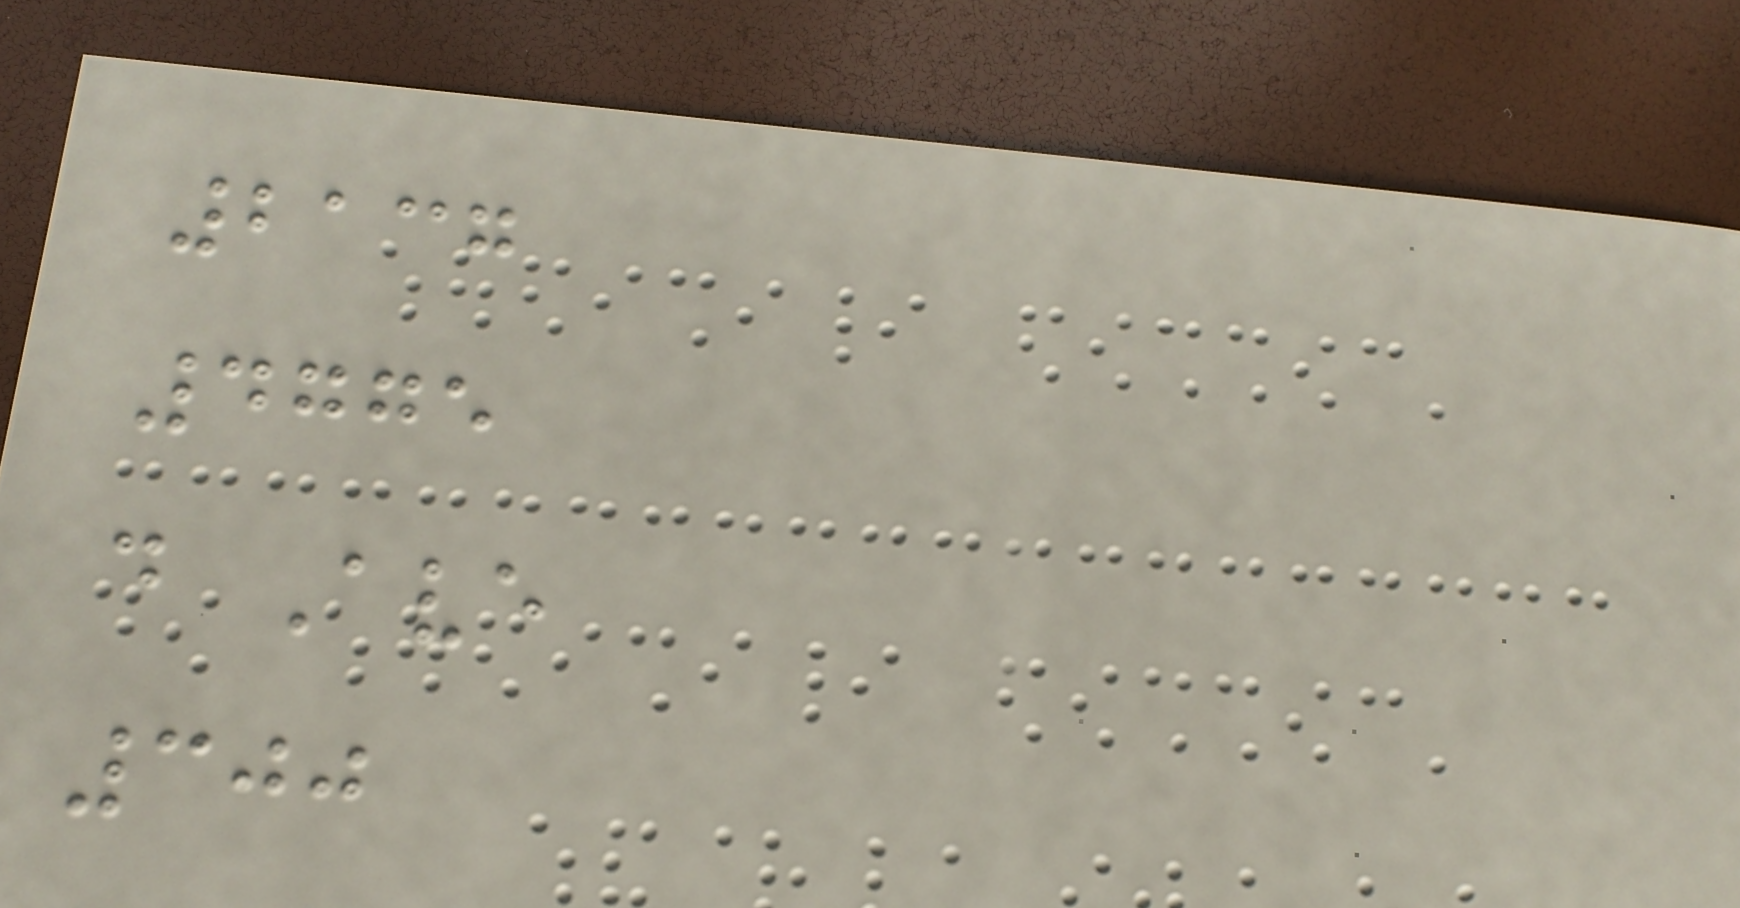2137
4775
d Ave
300
